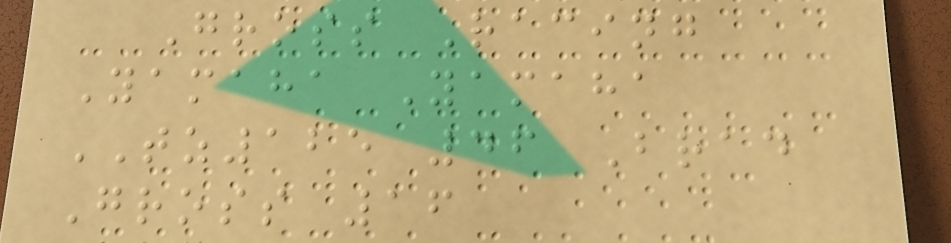Gross Racing
Yamaha Yamaha
TZ125 46 Brad
Gross 16
